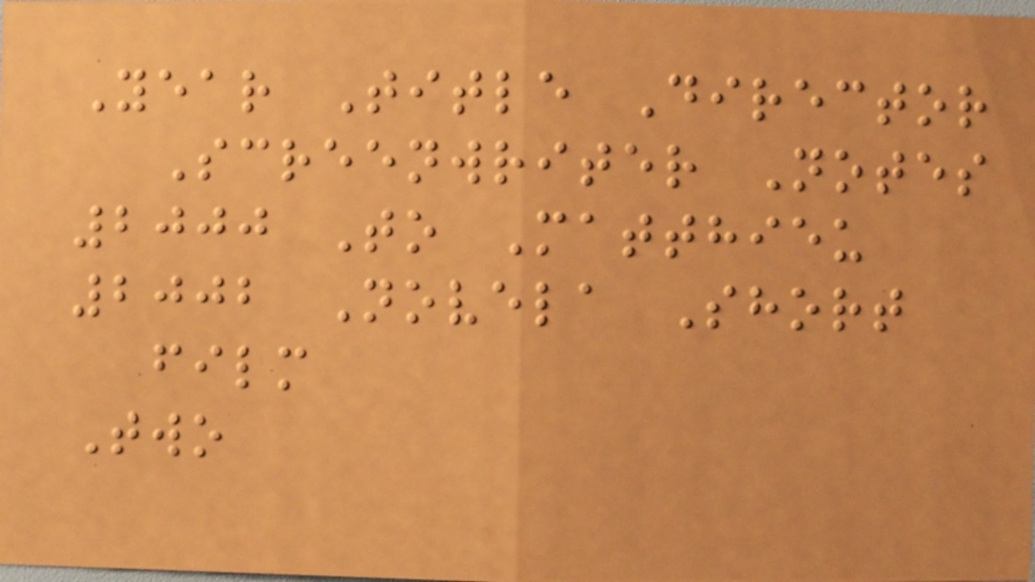Year Title Director
Screenwriter Notes
2000 To Matthieu
2002 Novela Short
film
Two
